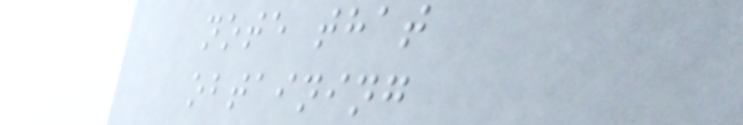note that
obtaining
